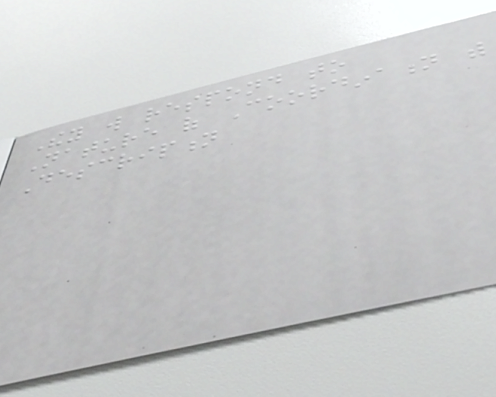They will respond to
Nature of Coordination with
Description
